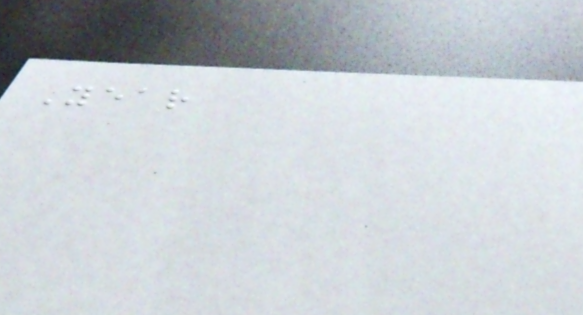Year
